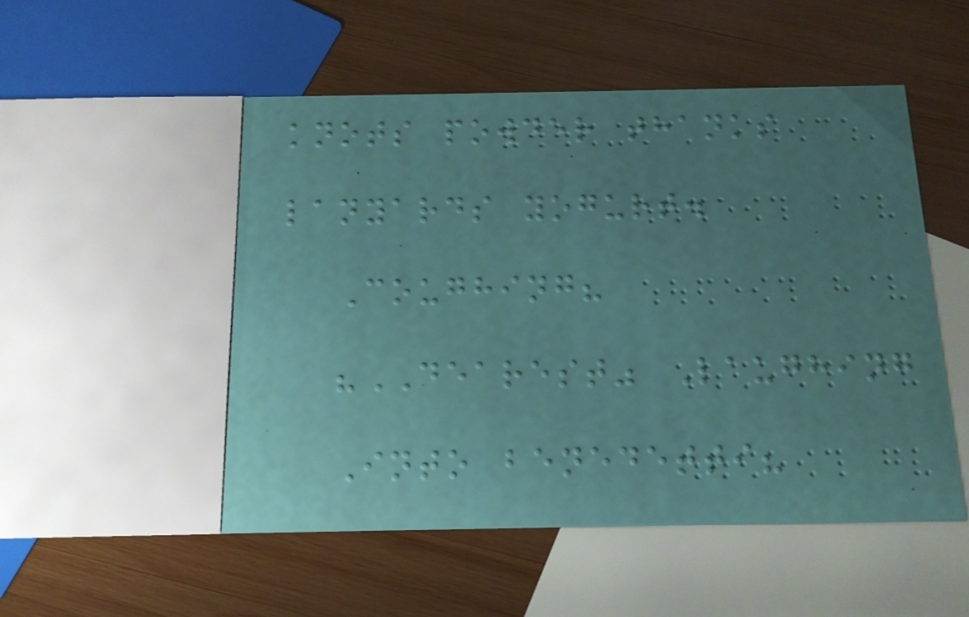knots powder thanks
lanyards yogurt.
Coughing?
"DEAREST" Laughing
Into benedetti?
